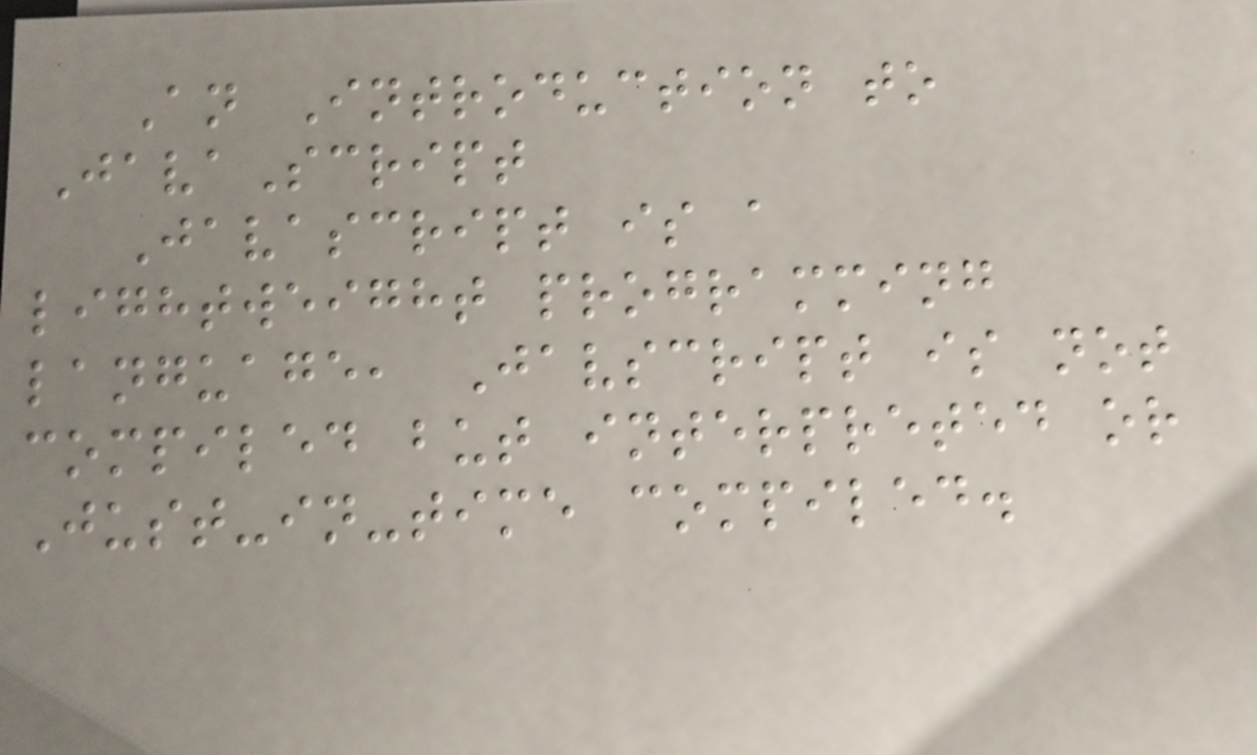An Introduction to
JavaScript
Javascript is a
lightweight programming
language, Javscript is not
compiled but interpreted or
Just-in-time compiled.
